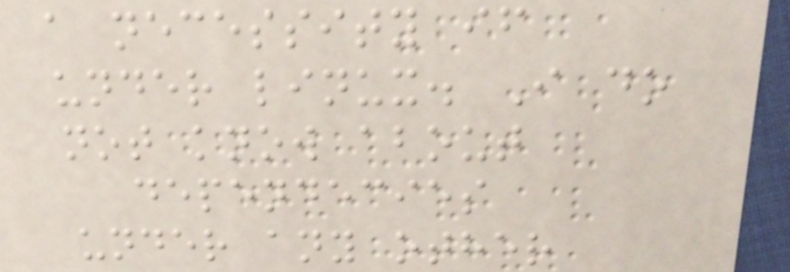a necessity if
under linux. I do
not know about
dependecies
under any other
